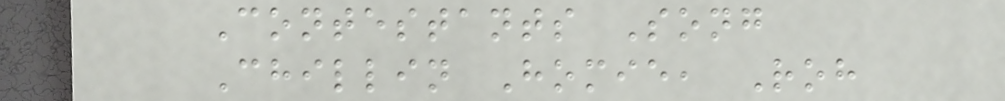Contestants Song
Chillin Homie, Roh
